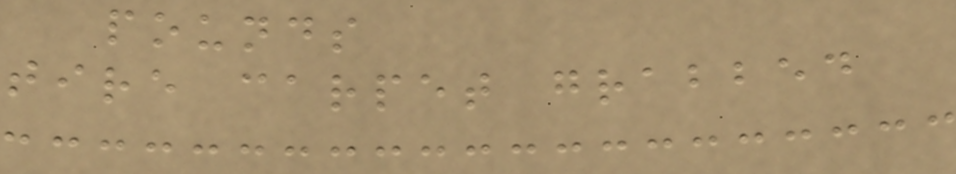pounds
tire carpet grabbed
